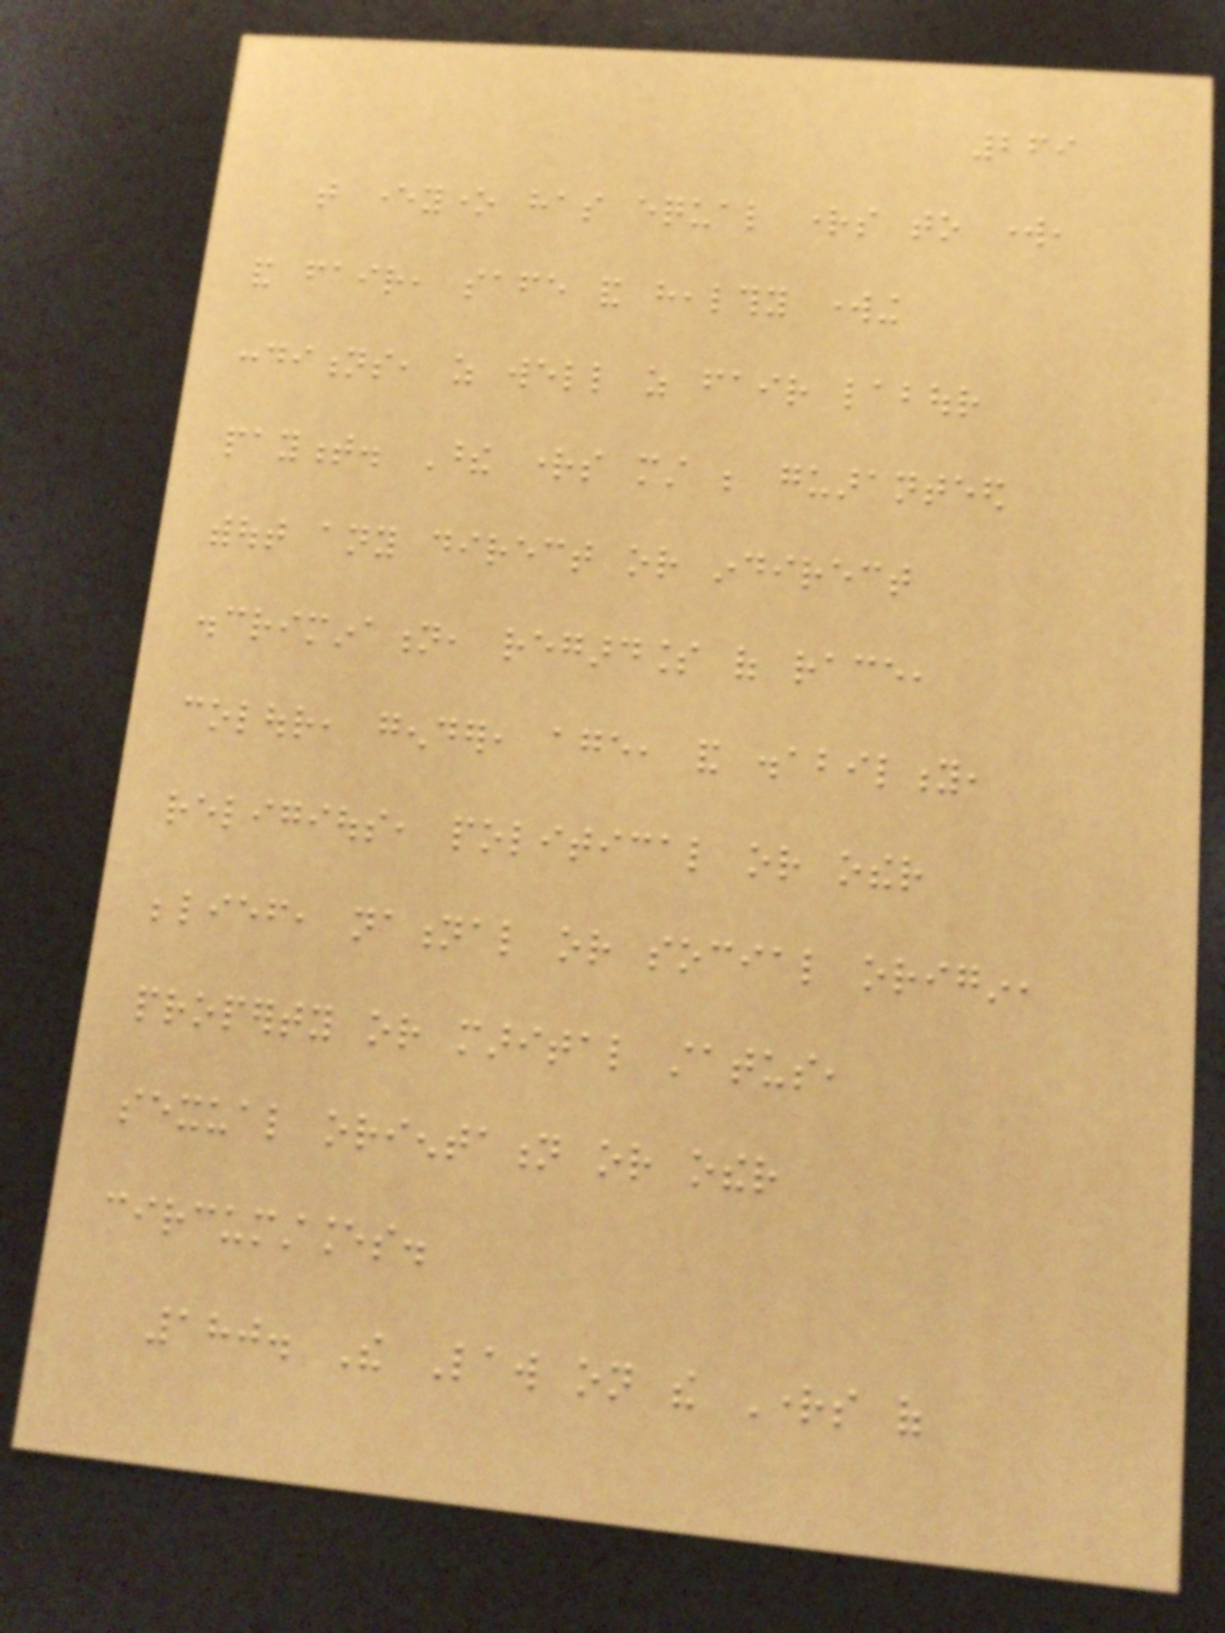269
that everyone has equal rights to work,
and fair, safe and healthy working
conditions, as well as fair labour
payment. These rights must be guaranteed
without any direct or indirect
discrimination, regardless of race,
colour, gender, age, and disability,
religious, political or other
belief, national or social origin,
property or marital status,
sexual orientation or other
circumstances.
180. The Law on the Rights of
